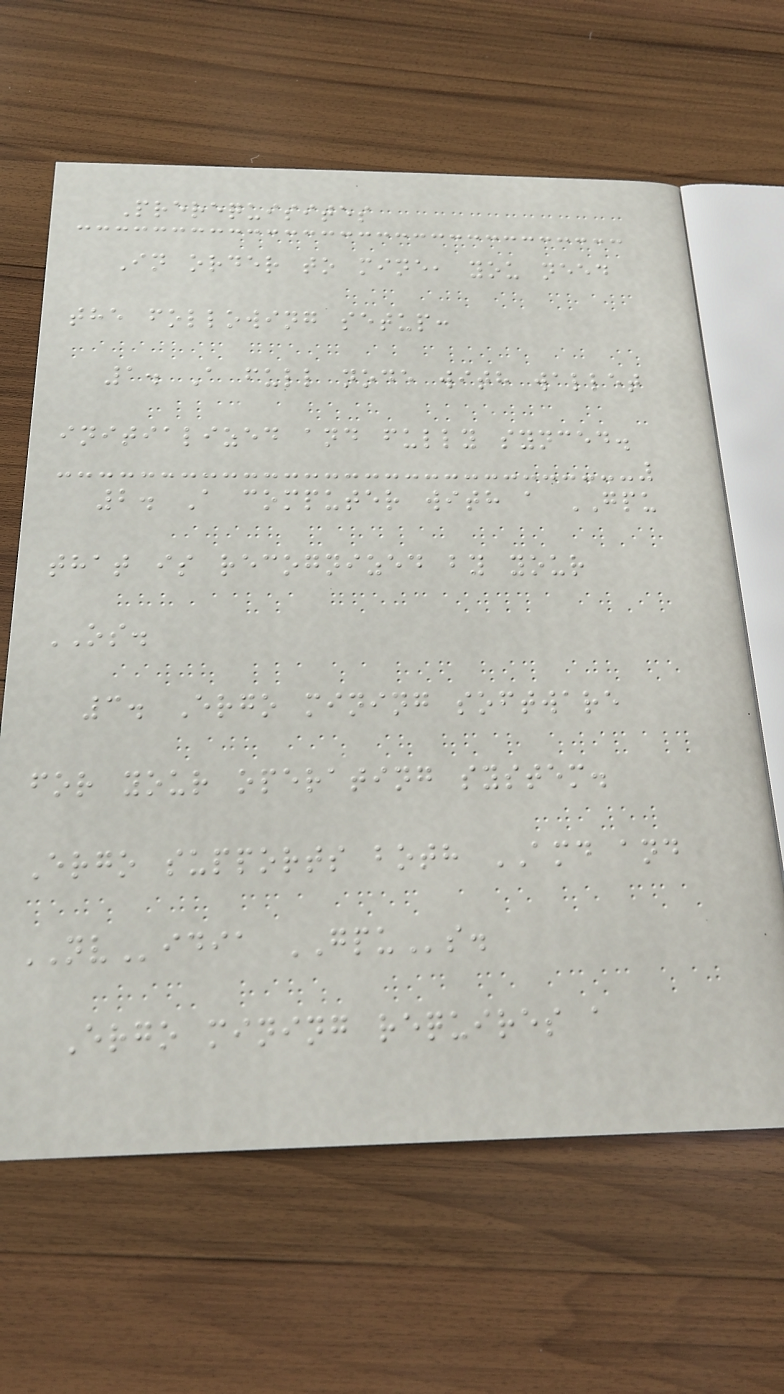Prerequisites
In order to mine, you need
the following setup:
1. A full node with wallet
initialized and fully synced.
2. A computer with a GPU
that is recognized by your
OS.
3. Ergo mining software
for your operating system.
Ergo supports both AMD and
NVidia GPUs.
Ergo mining requires a
